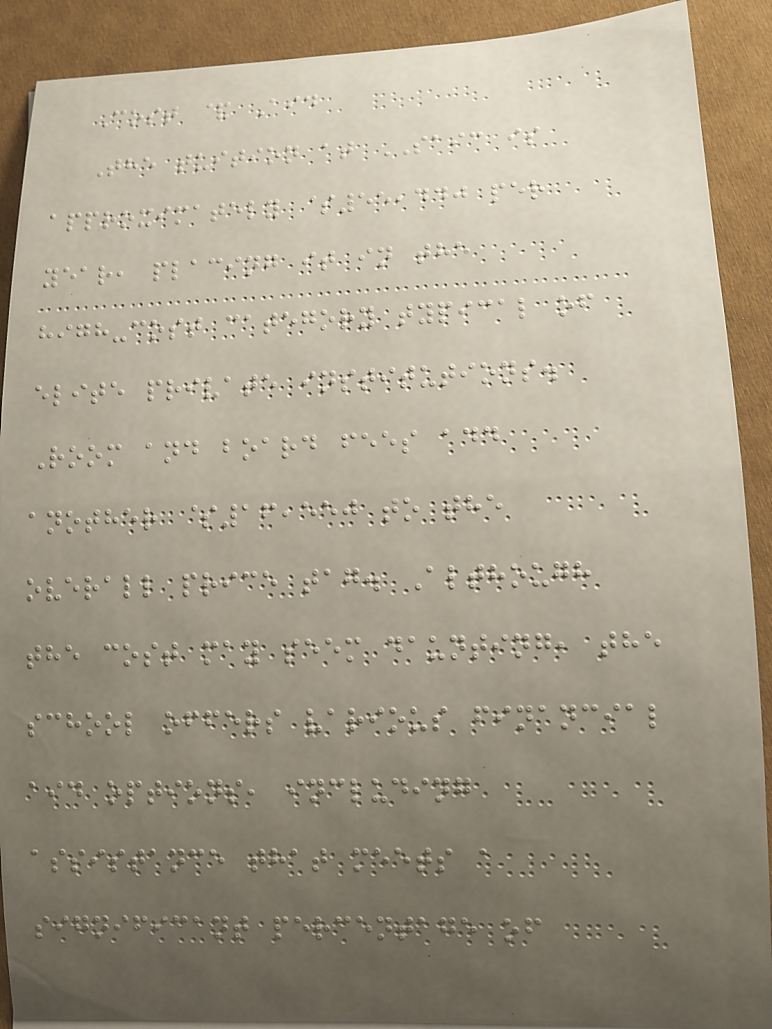Cost & Aid
The tuition at SAIC is
approximately $55,440 per
year, placing it in the
high-cost category typical of
elite private institutions.
Room and board fees add
another $16,550 to the
overall price tag. Although
the cost may seem daunting, the
school offers various financial
aid options, including
assistance that meets a
significant percentage of
